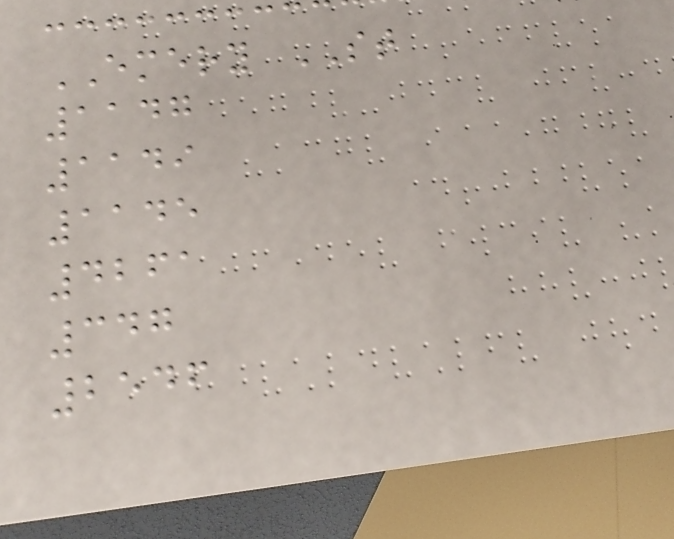EMERY ST
1147
1149
1145
4261
347
2546
